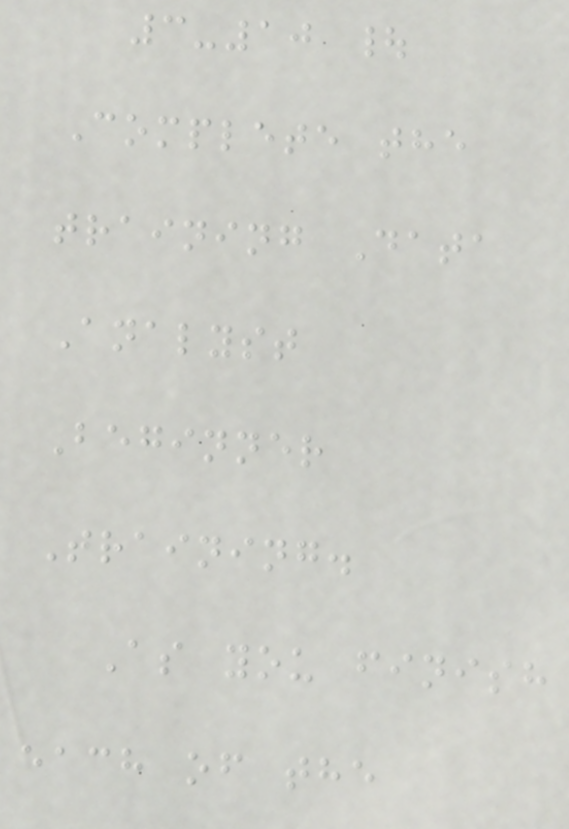3-10 |
Complete the
training Data
Analyst
Beginner
Training.
As you finish
each of the
